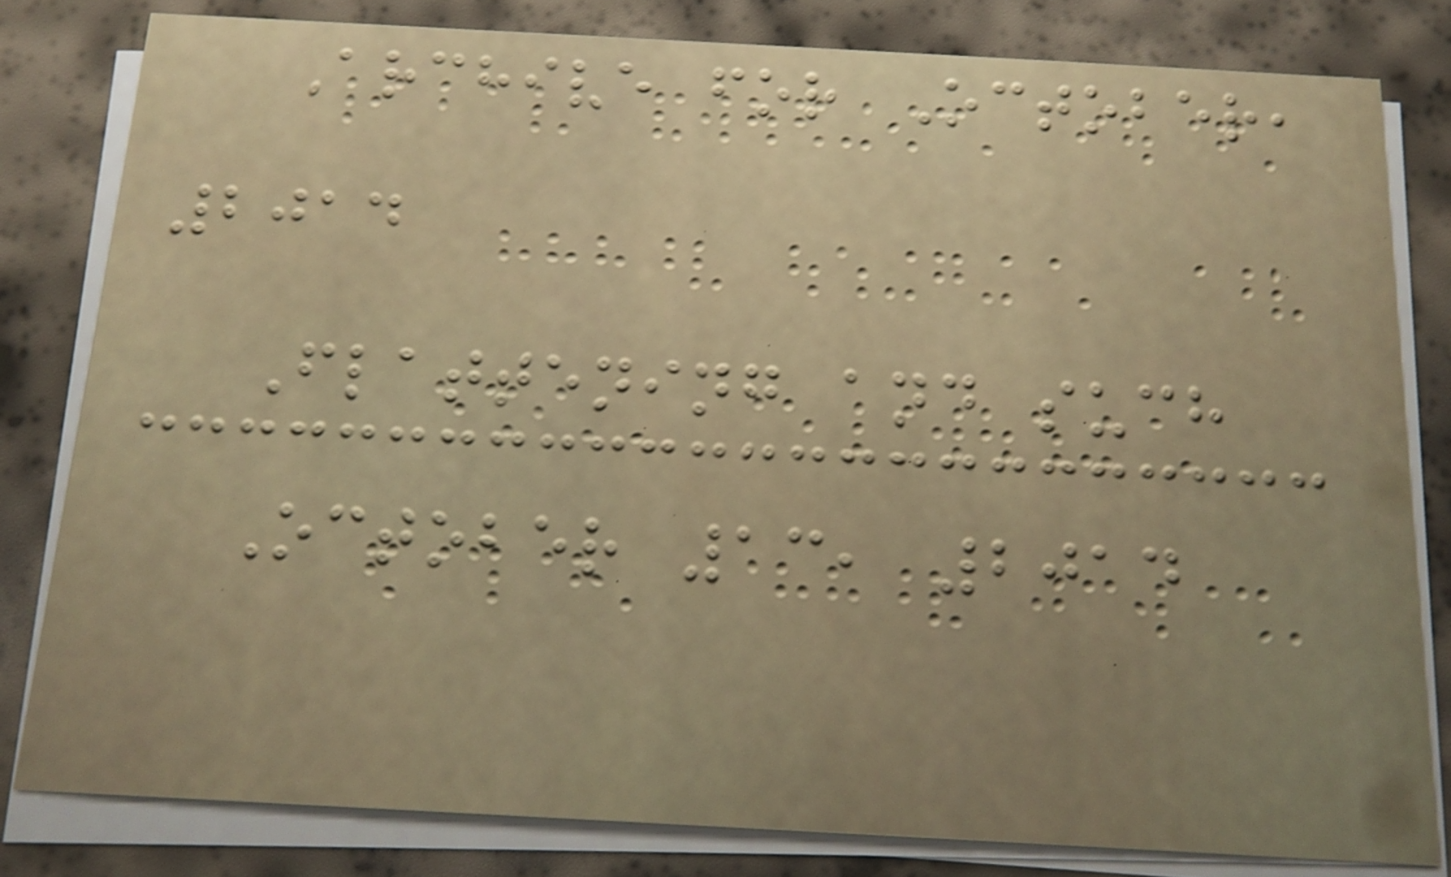Archive for October,
2014
Flattening and such
October 13, 2014
